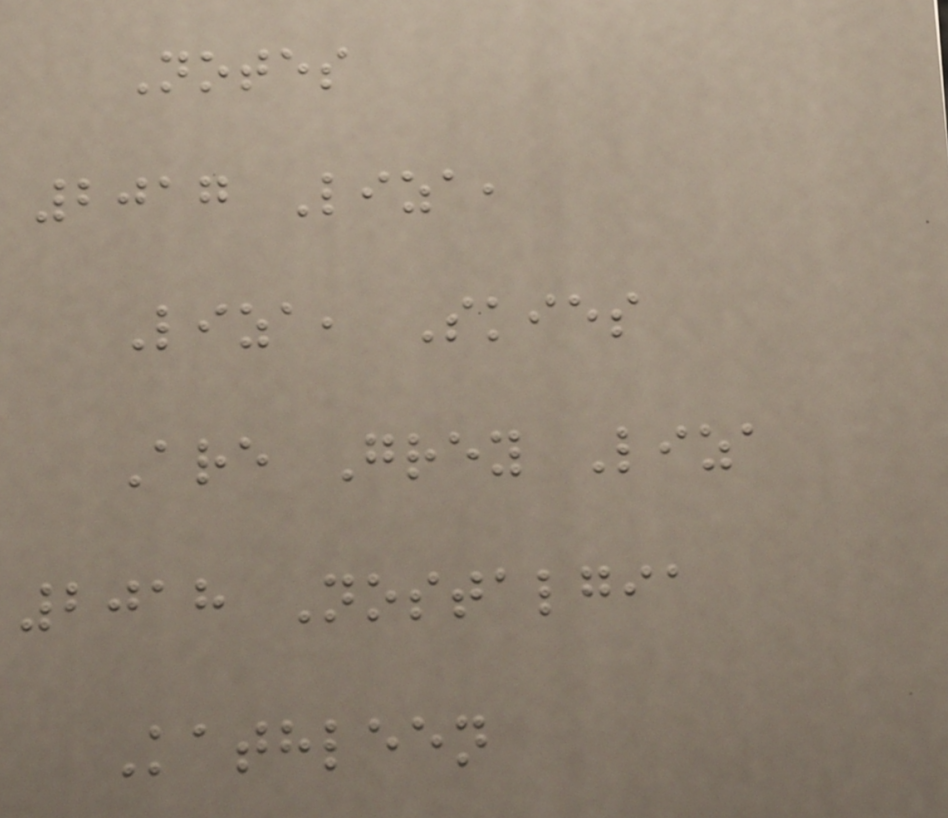Notes
2017 Liza,
Liza, Skies
Are Grey Liza
2018 Nostalgia
Kathleen
